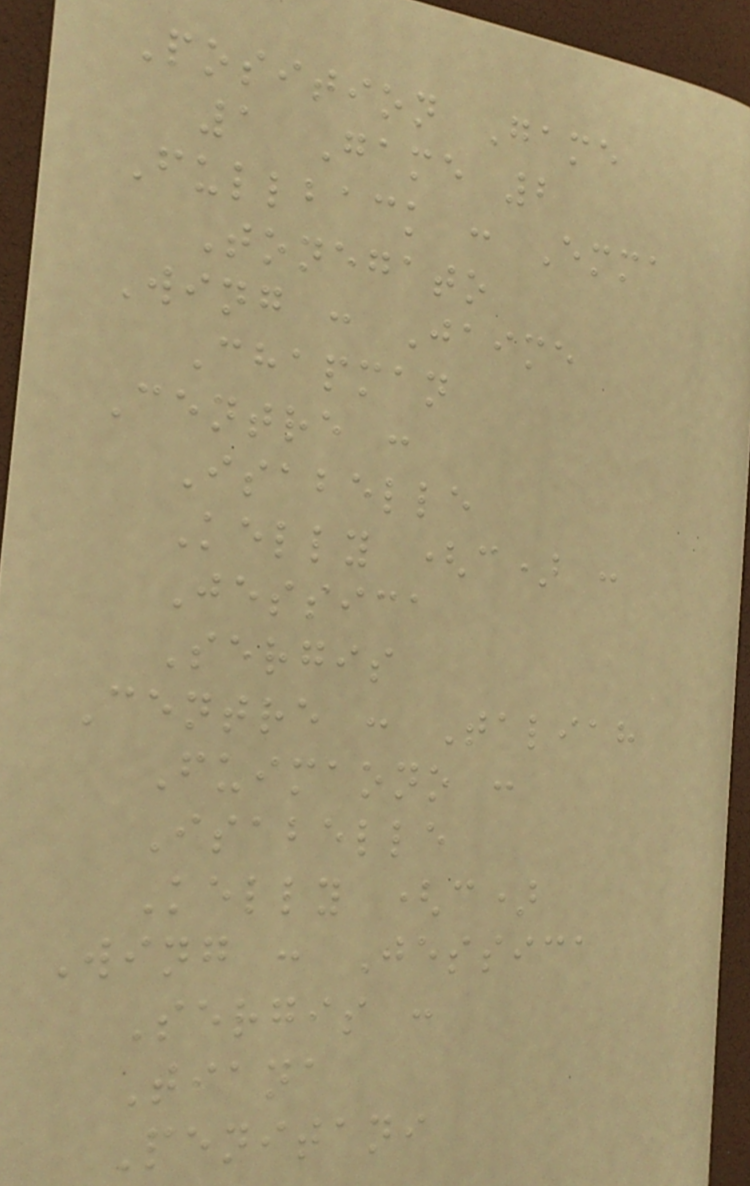Position Game
1 Game 2
Fullback : Emma
Tonegato
Wing : Jaime
Chapman
Centre :
Isabelle
Kelly (c) :
Jessica
Sergis
Centre : Taliah
Fuimaono :
Isabelle
Kelly (c)
Wing : Jessica
Sergis :
Tiana
Penitani
